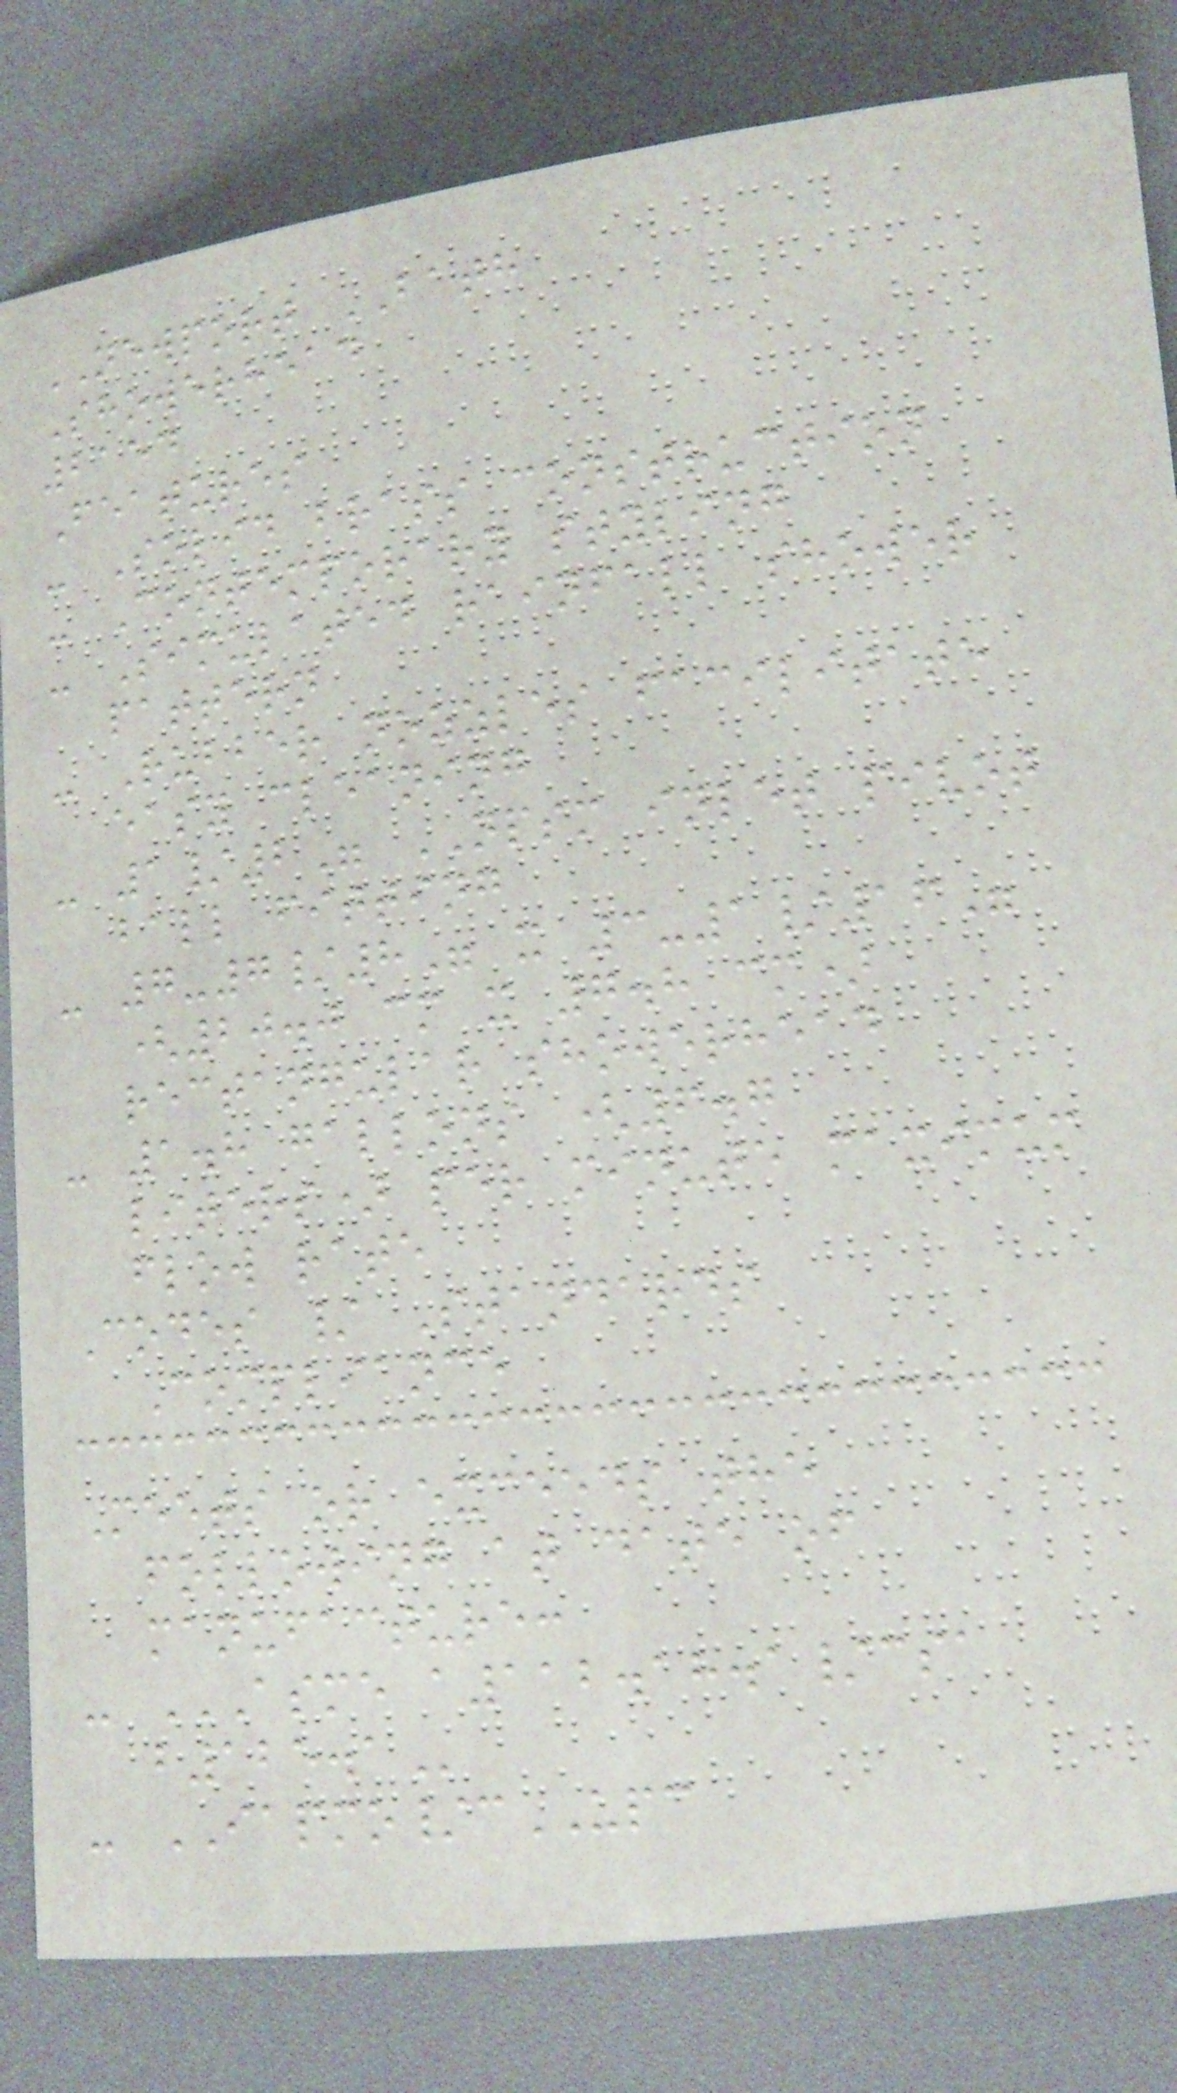NEWPORT BATH
Showerhead
2154
Features
- Solid brass construction
- Contemporary styling
- Simulated rainfall shower
pattern
- Rubber nozzles facilitate
easy cleaning
- 1/2" NPSM inlet pivot
ball fitting
- 7-7/8" x 3-1/16"
(20.0 cm x 7.8 cm)
rectangular showerhead
- 1.8 gallons (6.7
liters) per minute maximum
flow rate
Codes / Standards
Compliance
Meets or exceeds the
following at date of
manufacture:
- ASME A112.18.1/CSA
B125.1
- IAPMO/cUPC
